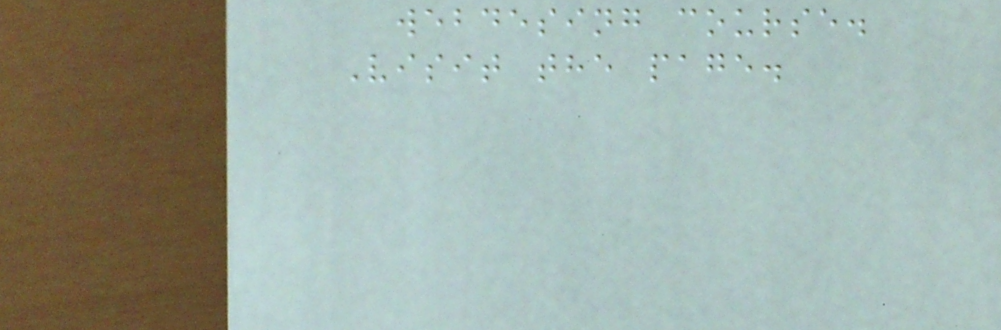webdesing course.
Visit the page.
